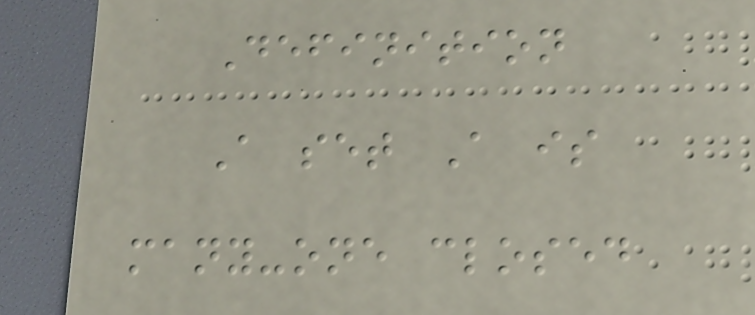Definition
A set A is
many-one closed
